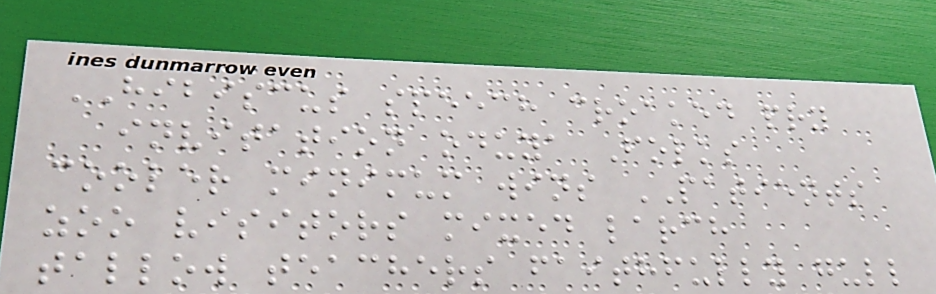HIBISCUS speech croaked pry
invitation oduya Folks
cooler minimum wins PATIENTS
zoo visitors mixed larch
tallow teachers faithfully gull
